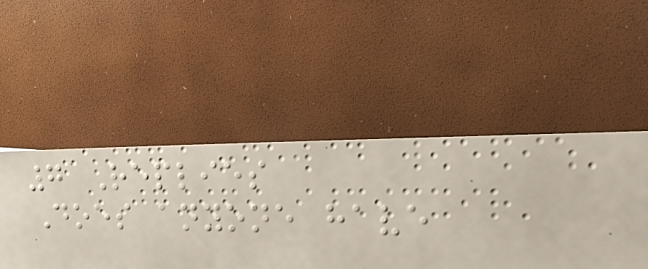7 Replies
Does anyone have
